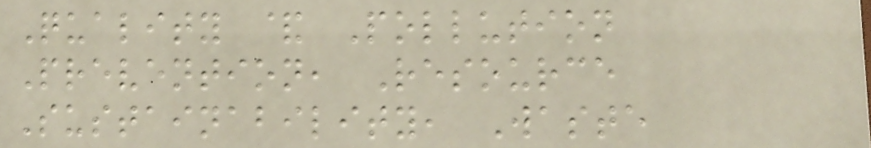Quality & Pollution
Prevention, Resource
Sustainability, Waste
